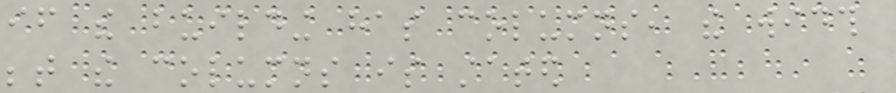if the building has columns, the width
between the columns is stated
